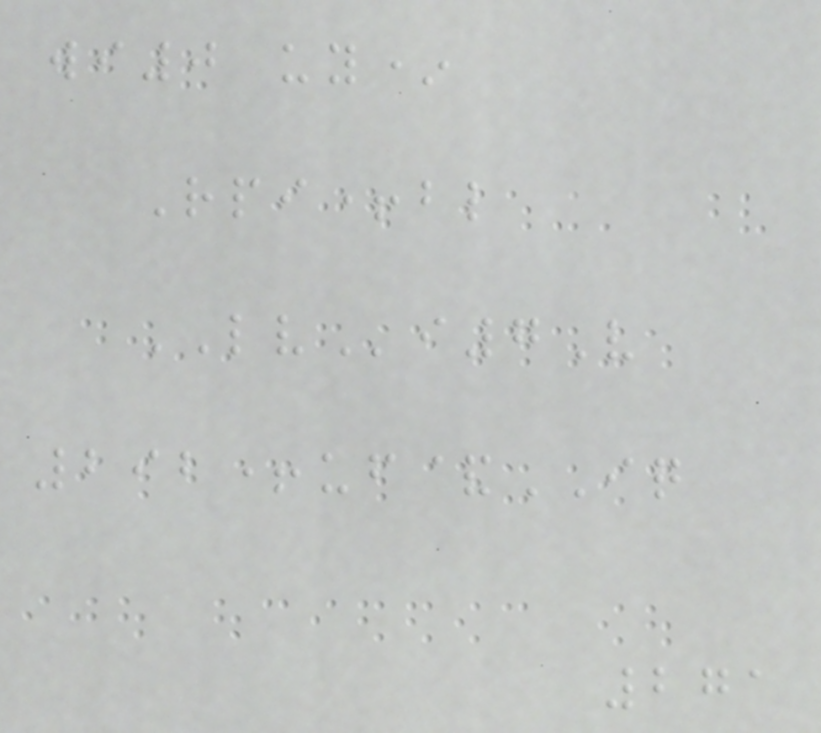wi0 uy*
Rpi+bl
LVi7V
292+uf&IQ
271
